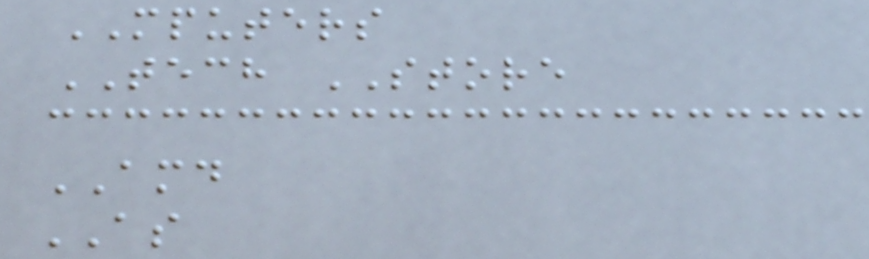MPUTERS
TECH STORE
AMD
AS
